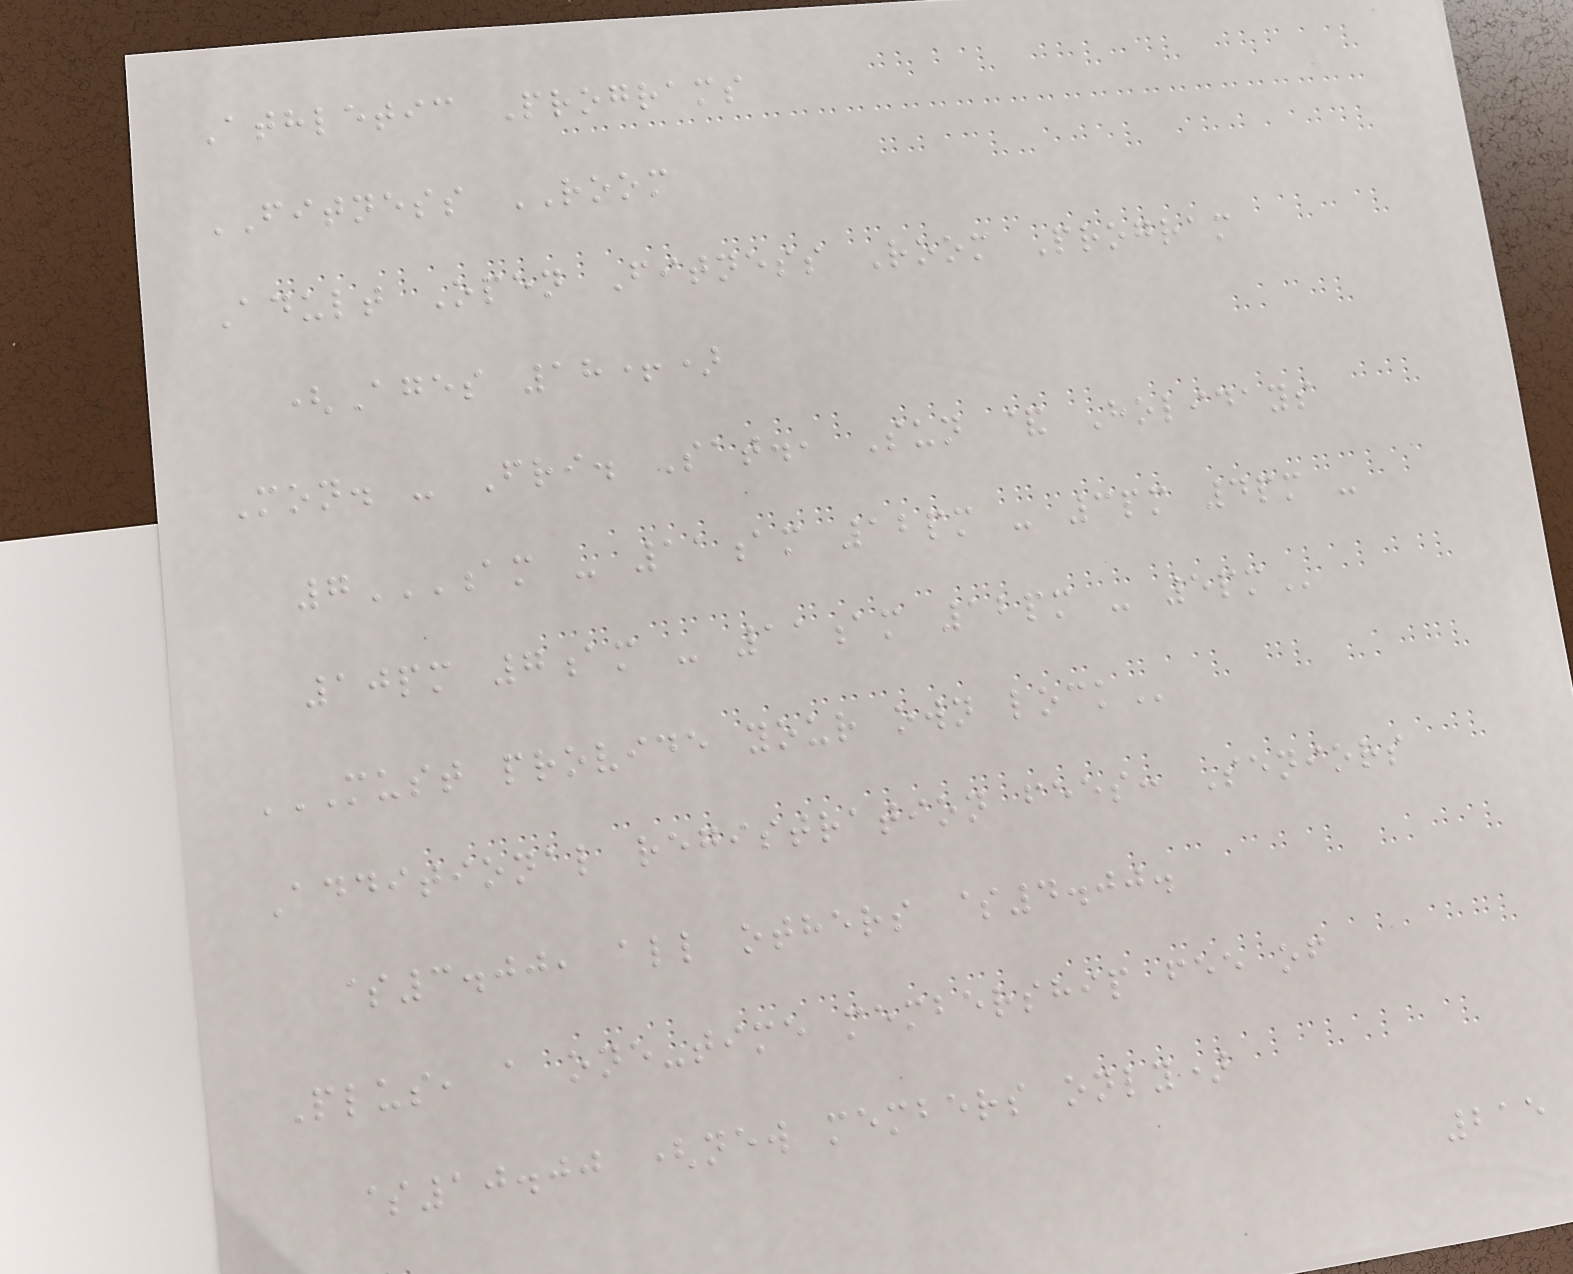Athletic Programs
FITNESS ROOM
Adult Open Fitness Room Program
(Ages 18+)
Mon. - Fri. Sat., Sun & Holidays
7AM - 11AM 12PM - 3PM 4PM -
10PM 7AM - 11AM 12PM - 5PM
MUST PROVIDE YOUR OWN LOCK
Additional registration fees: Seniors
$3.00, all others $4.00.
Plus, a one-time membership fee of
$10.00 (new members only)
215
